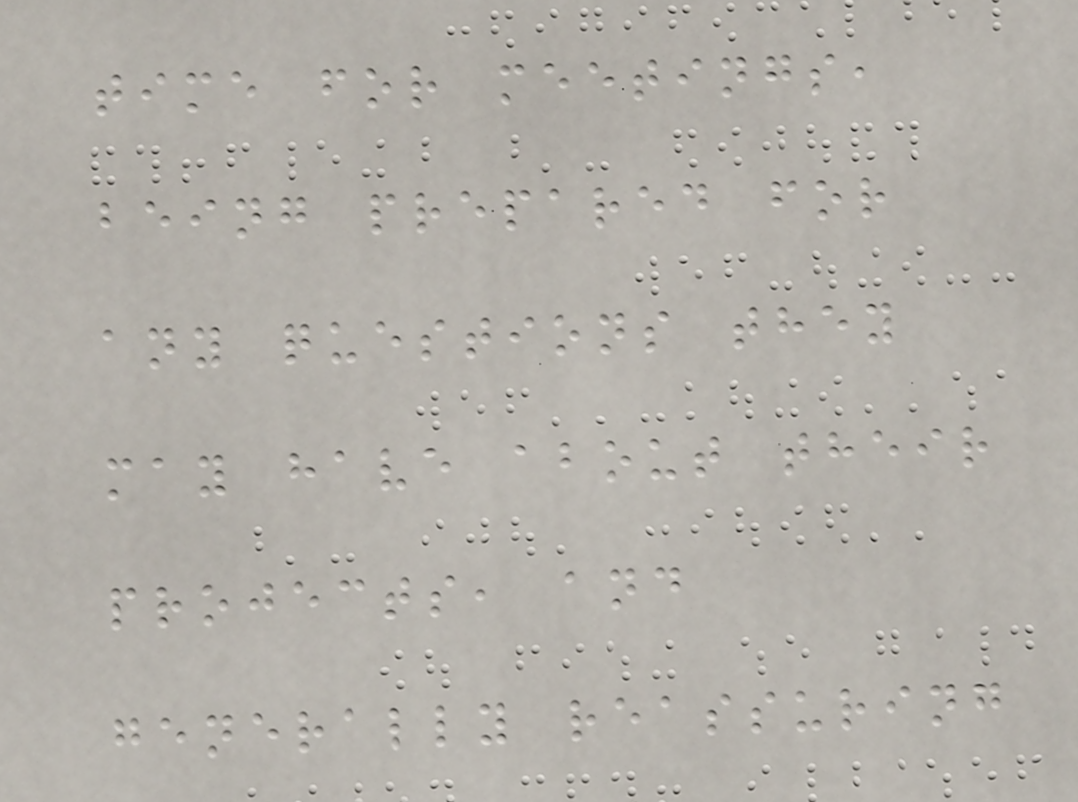time for meetings,
being prepared for
any questions they
may have about their
projects, and
generally reassuring
